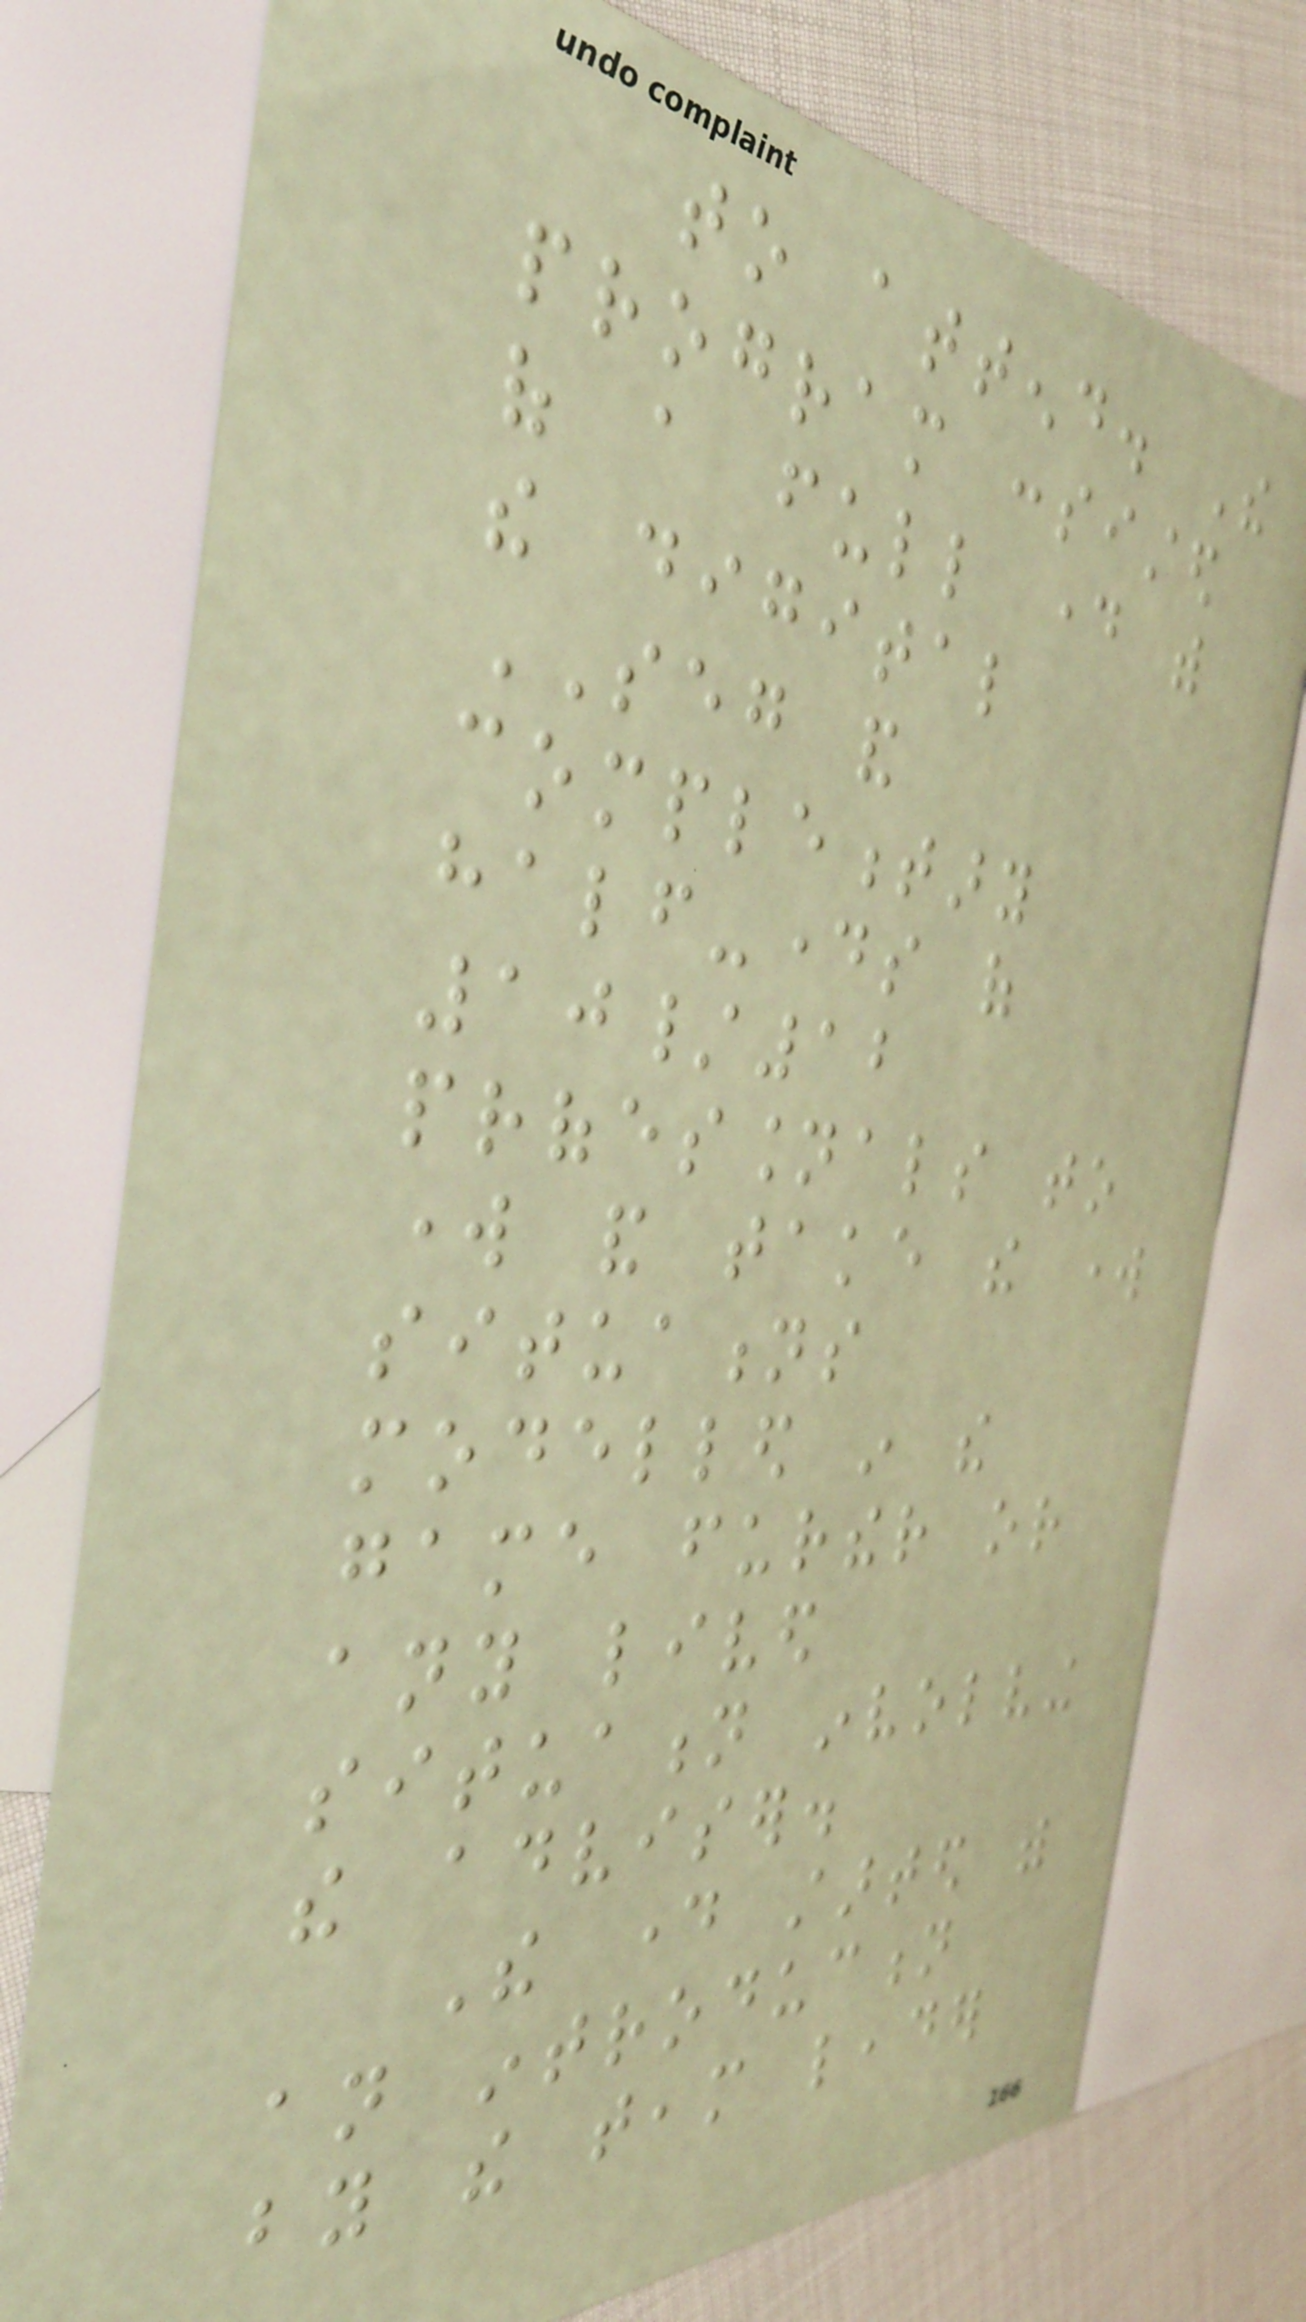to attend. The
program consisted
of a full day with
the digital
SEG and
complementary
half-days of
10/12
professionals to
work and take the work
situations
modelled in the
game further or
any lived
situation involving
the adviser.
The day started with
an introduction
by the team leader
